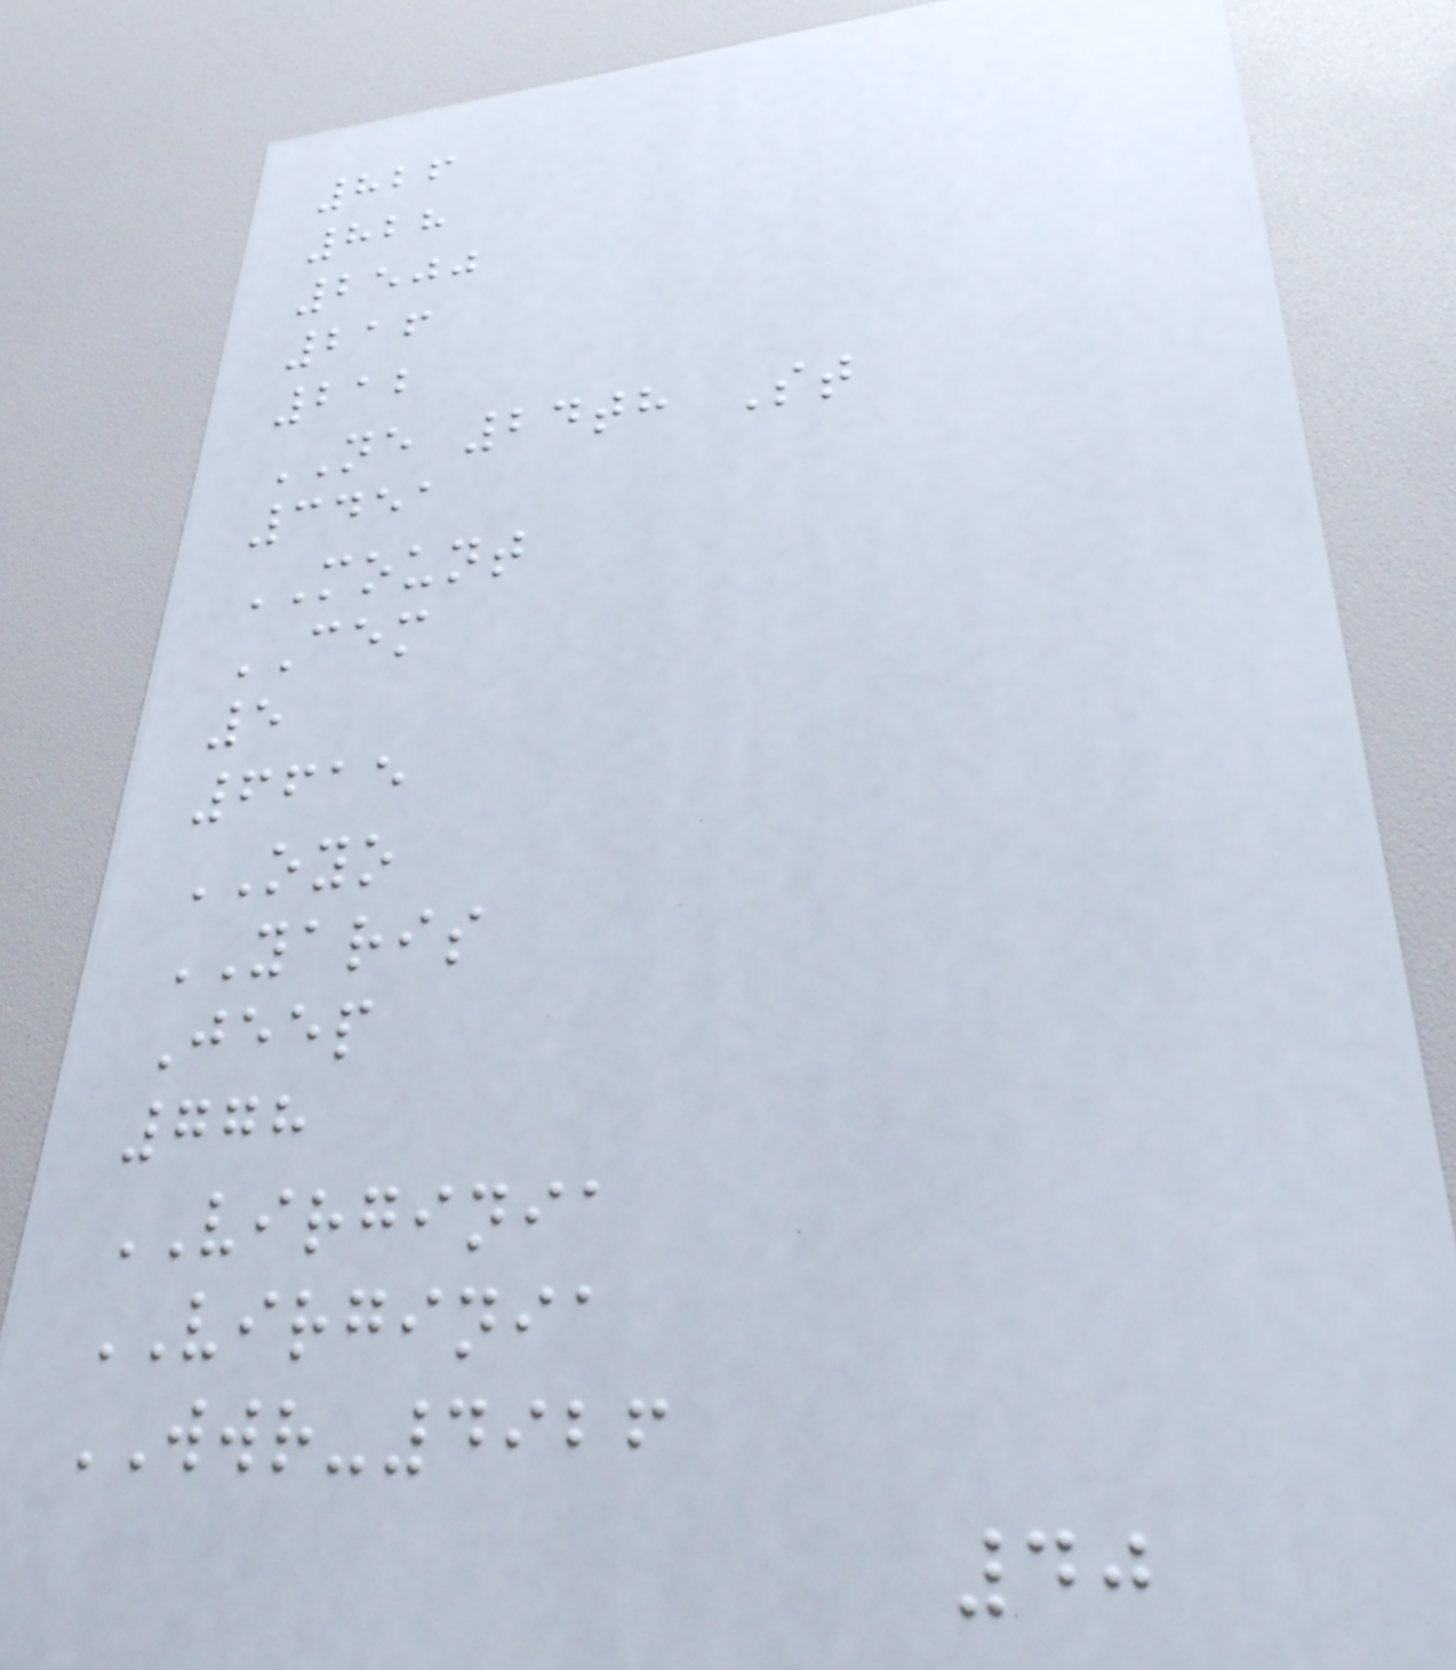826
828
2500
216
212
NE 24th St
3451
MOUNT
CEM
5
6615
OYO
YARIS
Jeep
778
VIRGINIA
VIRGINIA
WWR-4926
40
